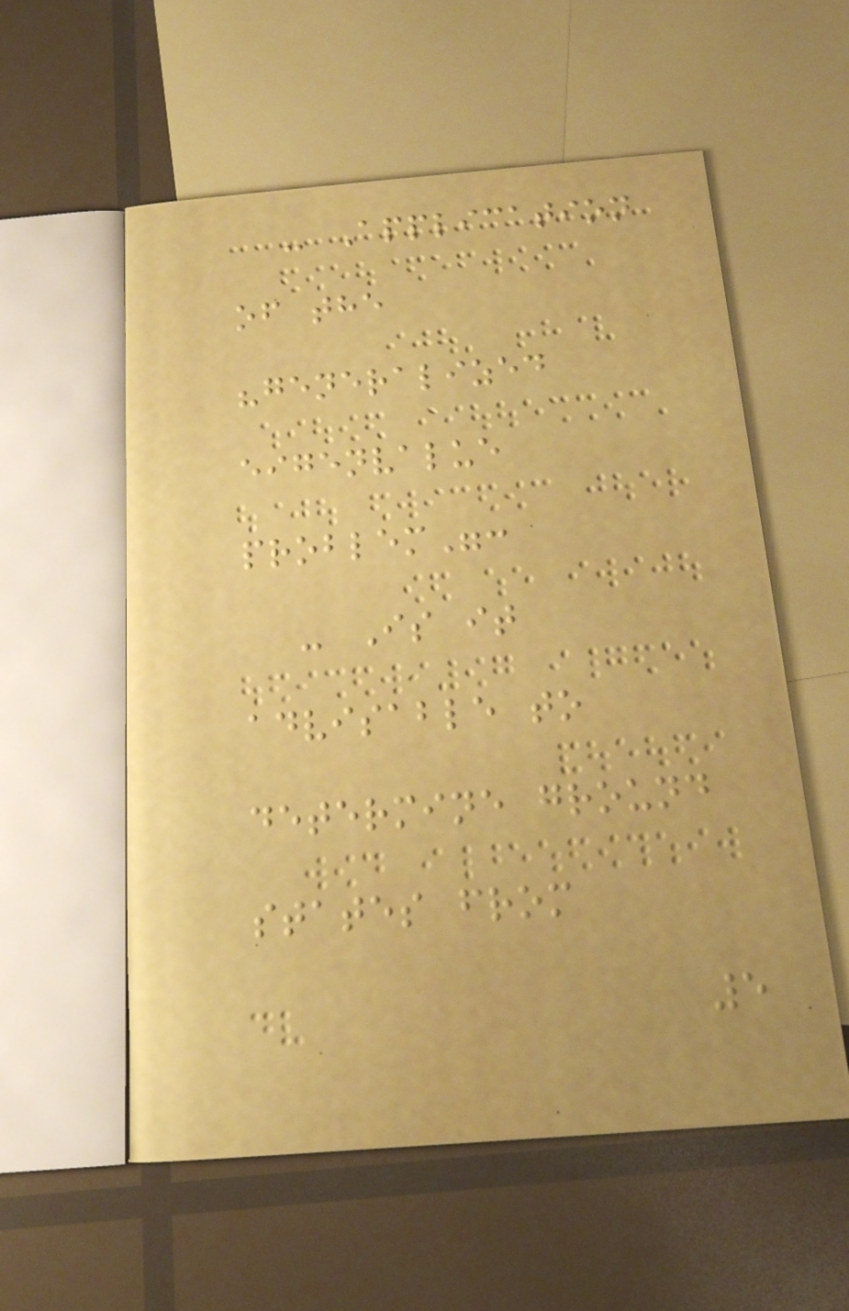- Application
of the
"generalized
eigenvalue
problem":
- Is it
advisable to
determine ground
states from
5
